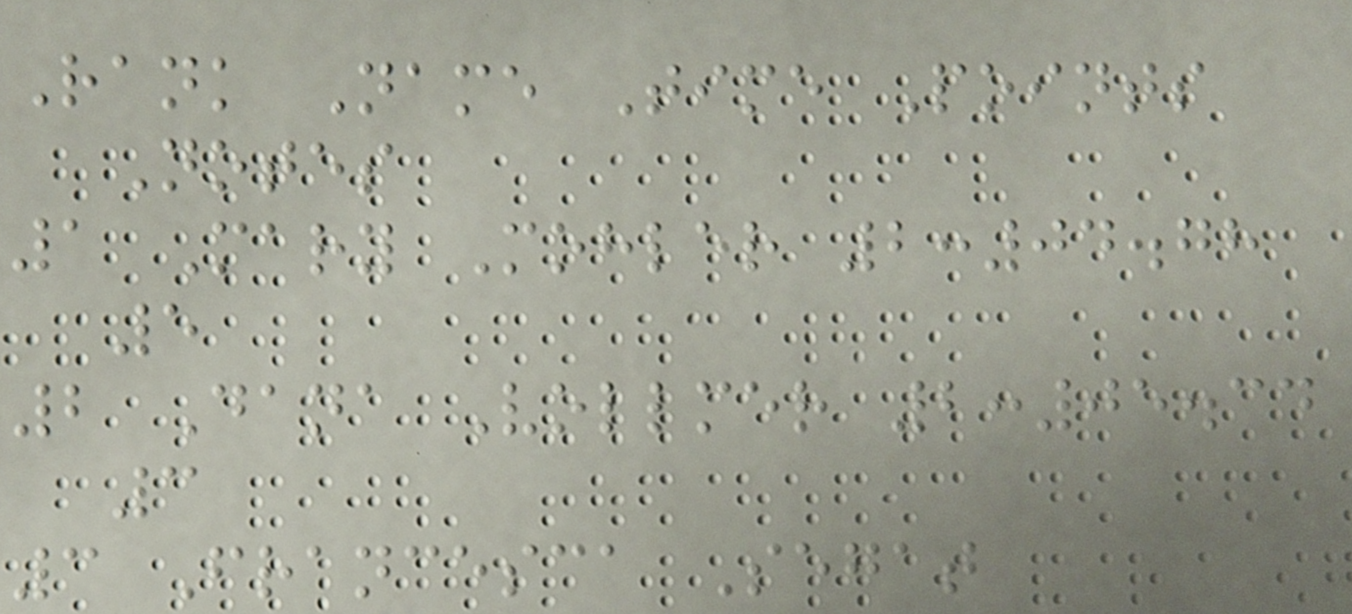Rank Name Time Points
Notes
1 Mary Mohler 2:04.78
5
2 Dana Vollmer 2:05.34
3
3 Francesca Segat
